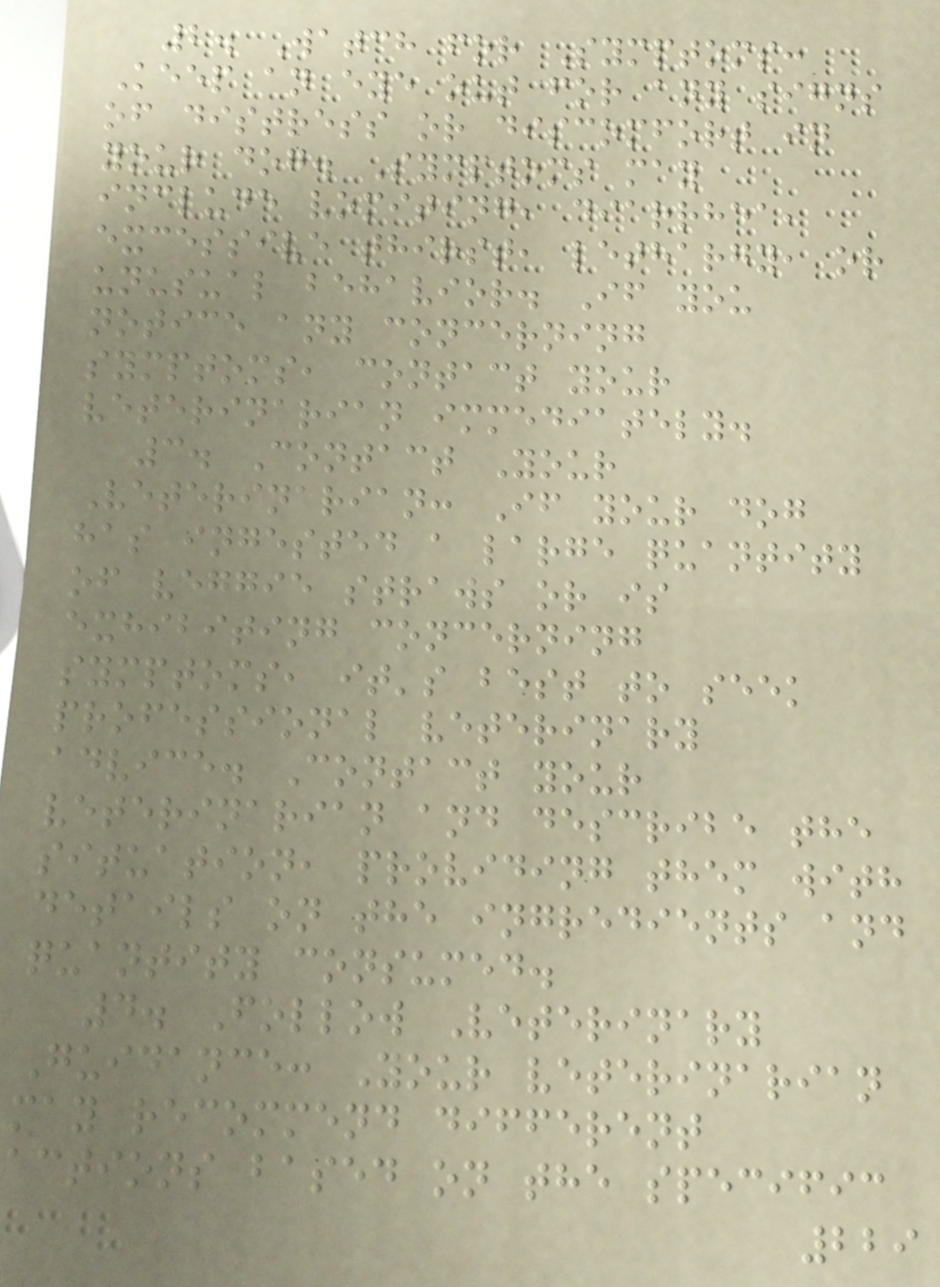2. Watch for Symptoms:
Keep an eye out for any signs
of distress or discomfort in
your dog. Symptoms may
include vomiting, diarrhea,
excessive thirst, lethargy, or
unusual behavior. If you
notice any concerning
symptoms, contact your
veterinarian immediately.
3. Contact Your
Veterinarian: If your dog
has ingested a large quantity
of veggie straws or is
exhibiting concerning
symptoms, it's best to seek
professional veterinary
advice. Contact your
veterinarian and describe the
situation, providing them with
details on the ingredients and
quantity consumed.
4. Follow Veterinary
Guidance: Your veterinarian
may recommend different
actions based on the specific
229
